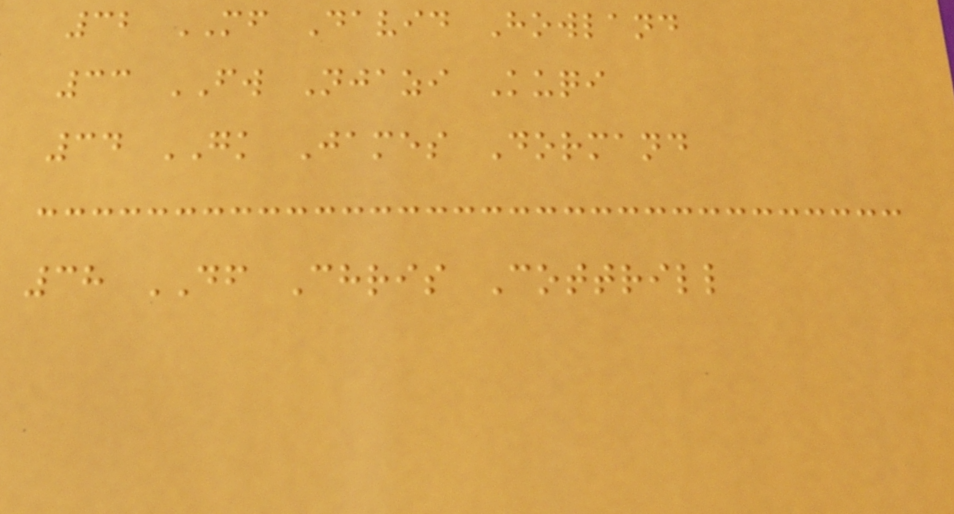32 MF David Howland
33 FW Njazi Kuqi
34 GK James Dormand
38 DF Chris Cottrill
